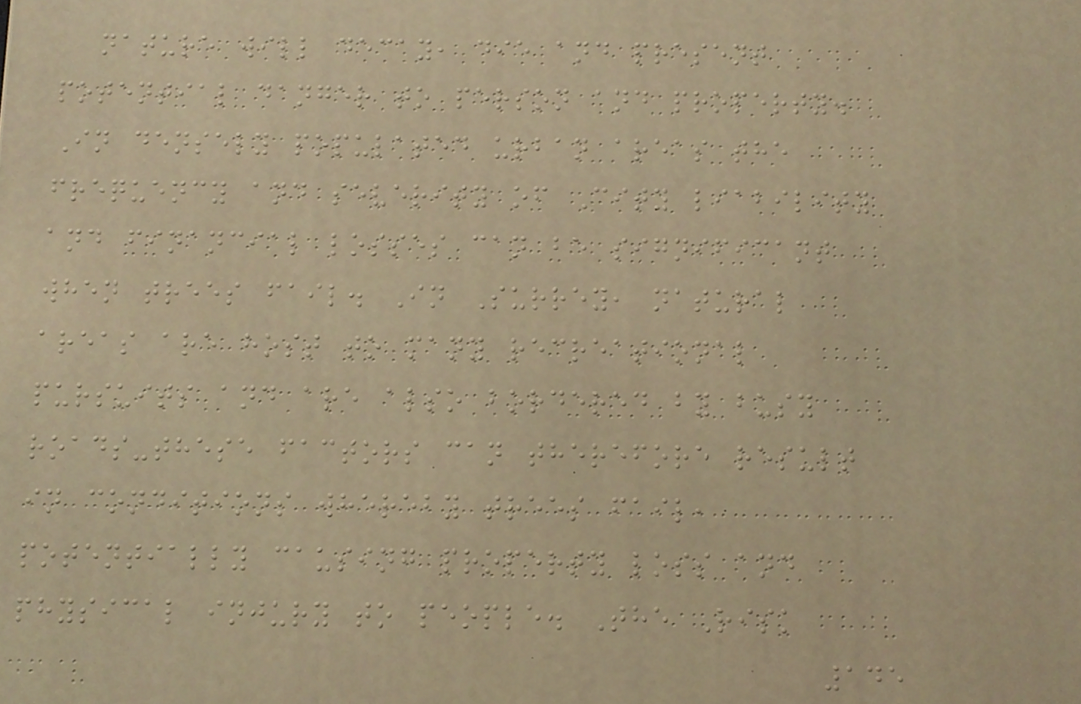nature will decay, die and present
potential danger to person and property.
In densely populated urban areas the
frequency and severity of City liability
and financial losses can be significant
when trees fail. In Surrey, natural
areas are host to many recreational
pursuits and are also bordered by busy
roads-these factors can therefore result
in conditions whereby trees fail,
potentially causing property loss and
physical injury to people. The Risk
145
